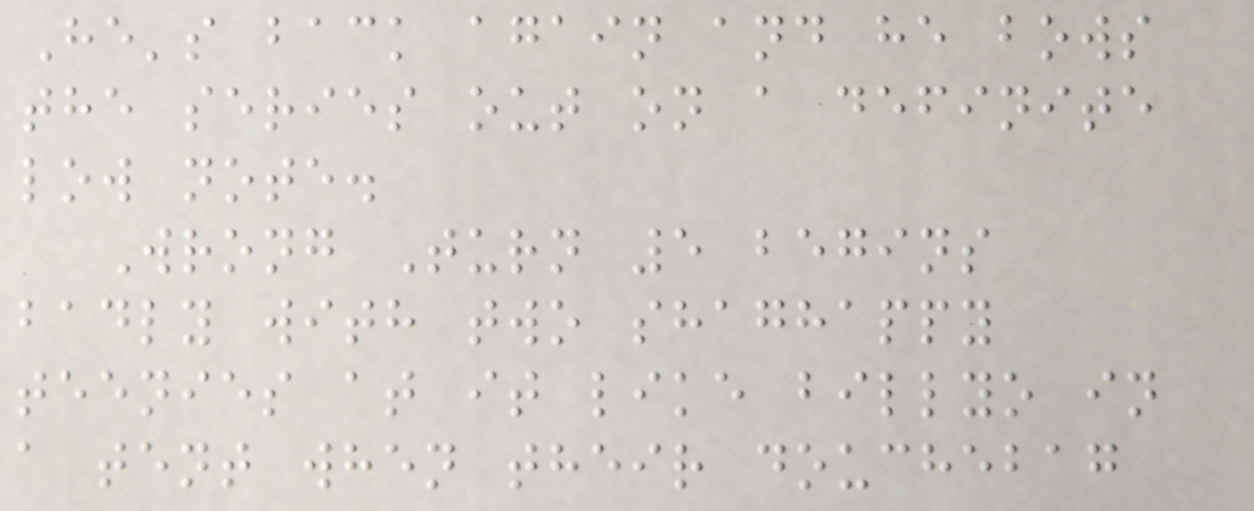He's back again and he bows
the series out on a definite
low note.
Wrong Turn 5 begins
badly with two shaghappy
teenies at it like billyo in
a tent when their douchebag
